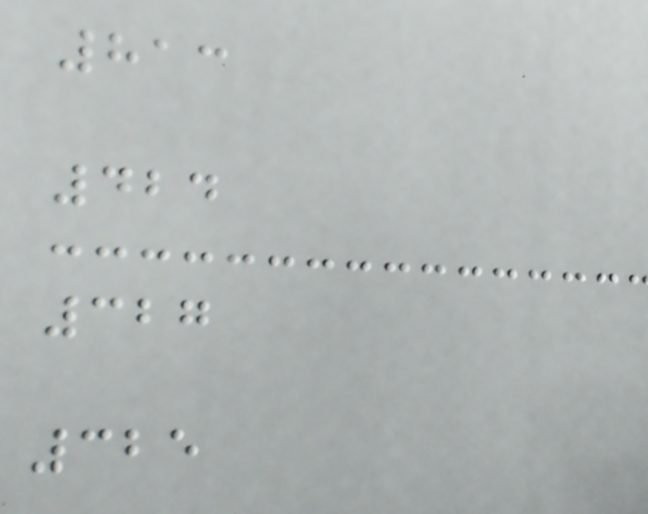813
424
327
325
